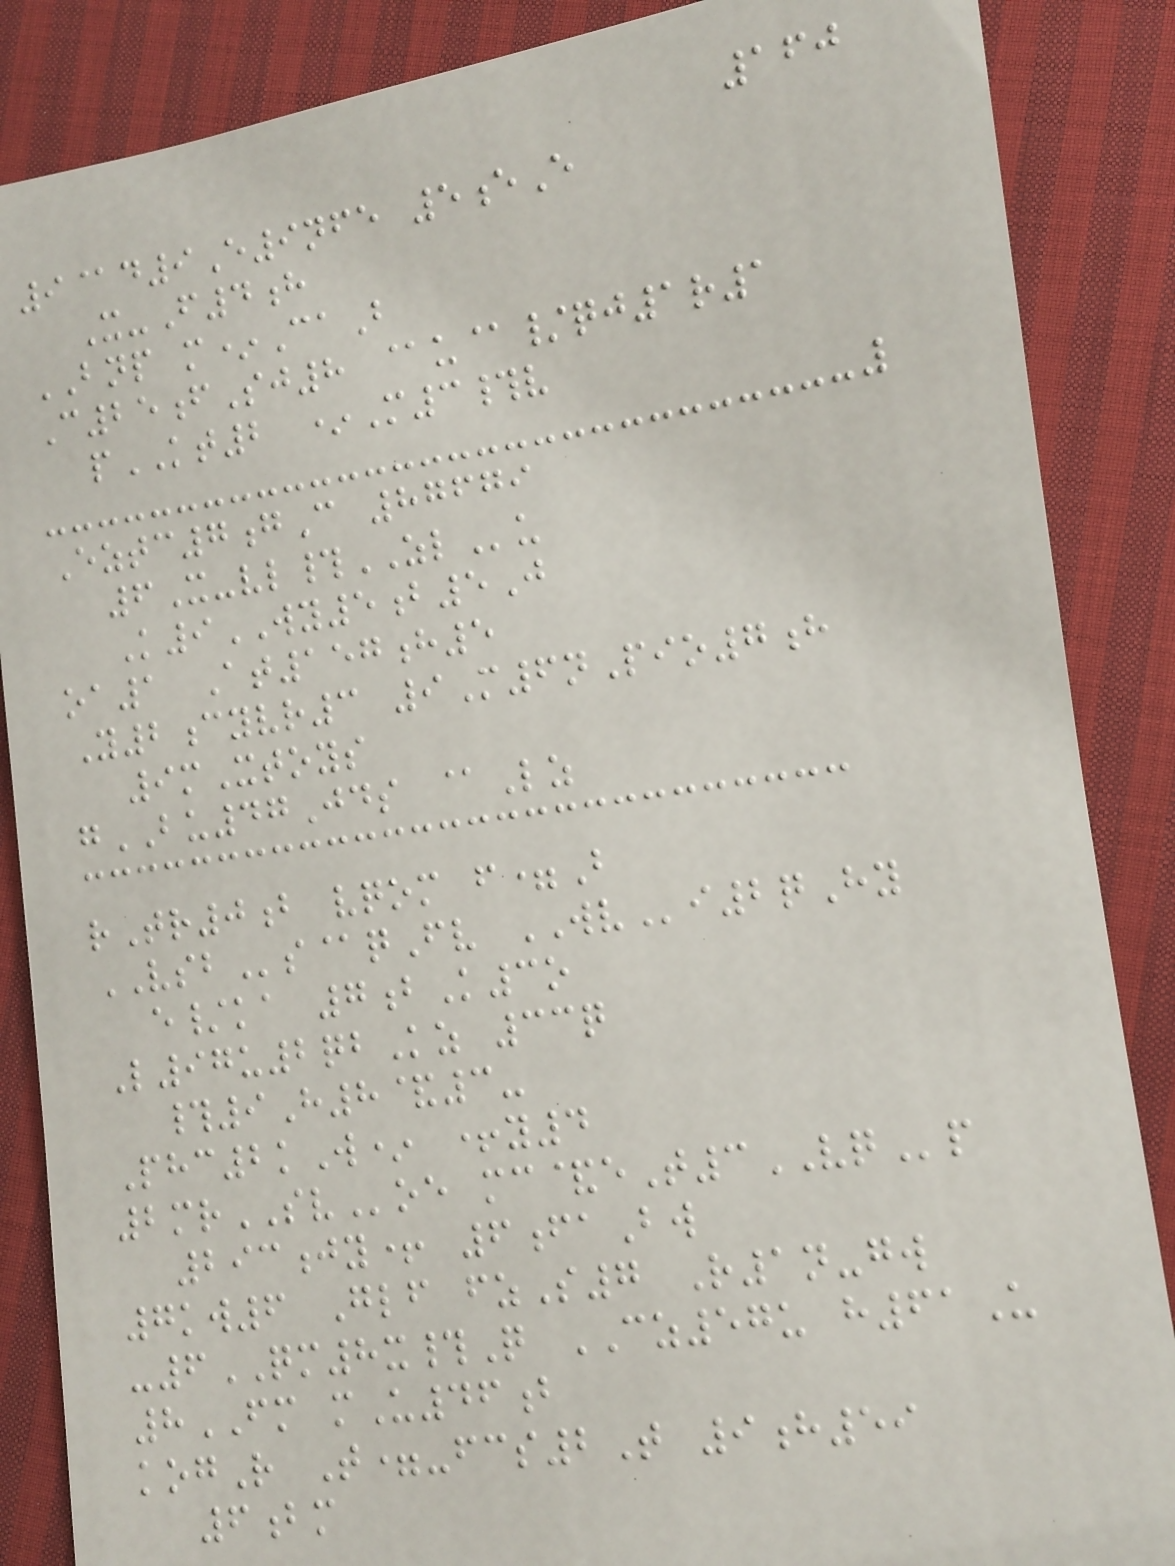160
9@d9E9nfe 5eE
X-F4h
BNP m*CaB
C25fSj8 @u@/qj1r1
pKT2 *M3#v
Eztc7gC 87679
6X-vl#ZLu
K9WY5b5J
oa1 At157h5
Y2cyvr3 9M6nPio7h
9mXtoys
gBU47Jds @Lz
rTr0b vqom f=B
VSBs@qFv WVi2qHy
e/ka 7bK3o
L97u2qbKz 33q
#9H8&3-
Phc2kW* +y4
2mrSVoe mc&eT3VQp
293jy+ 6faBw
7kw6 Glf fzS7 R1n-gw
-6QM8x#Q CZ57u h61U
8FM mU46b
kogR T=-fcs2T 9h59
6bm
